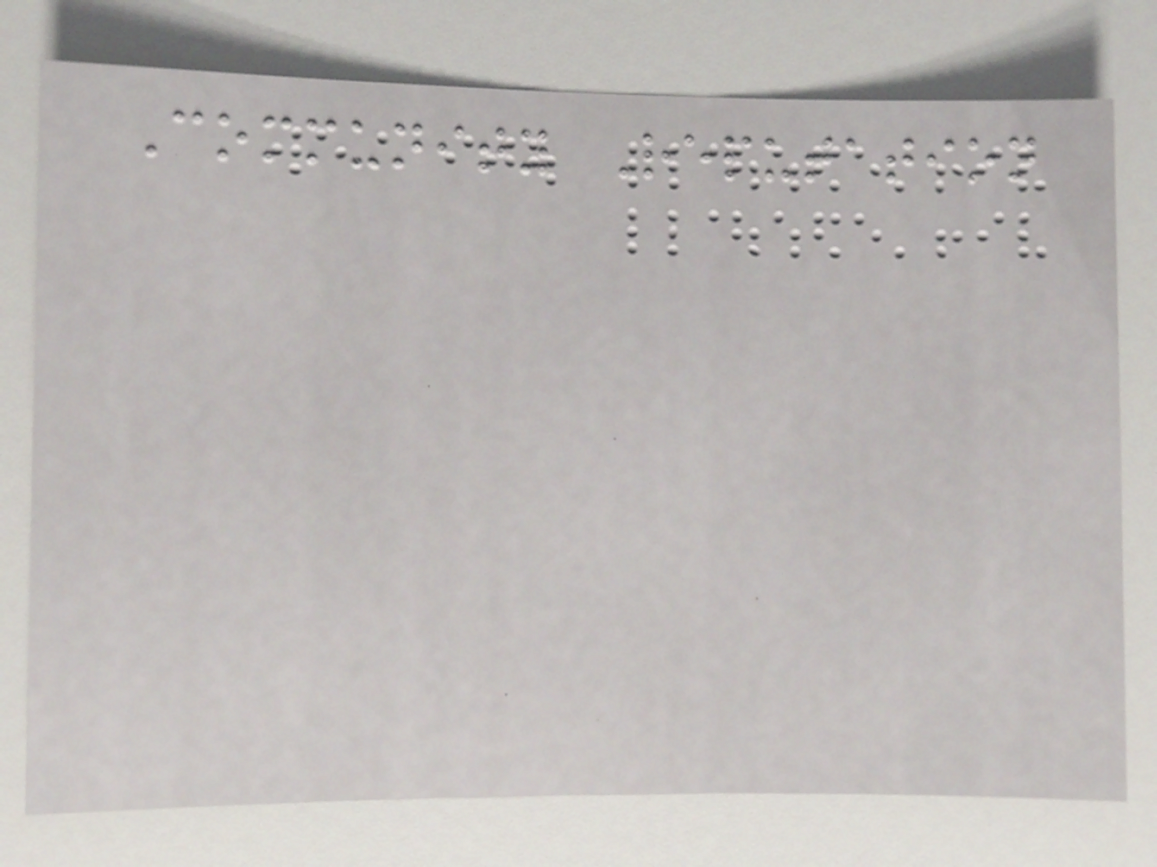Community Reputation
